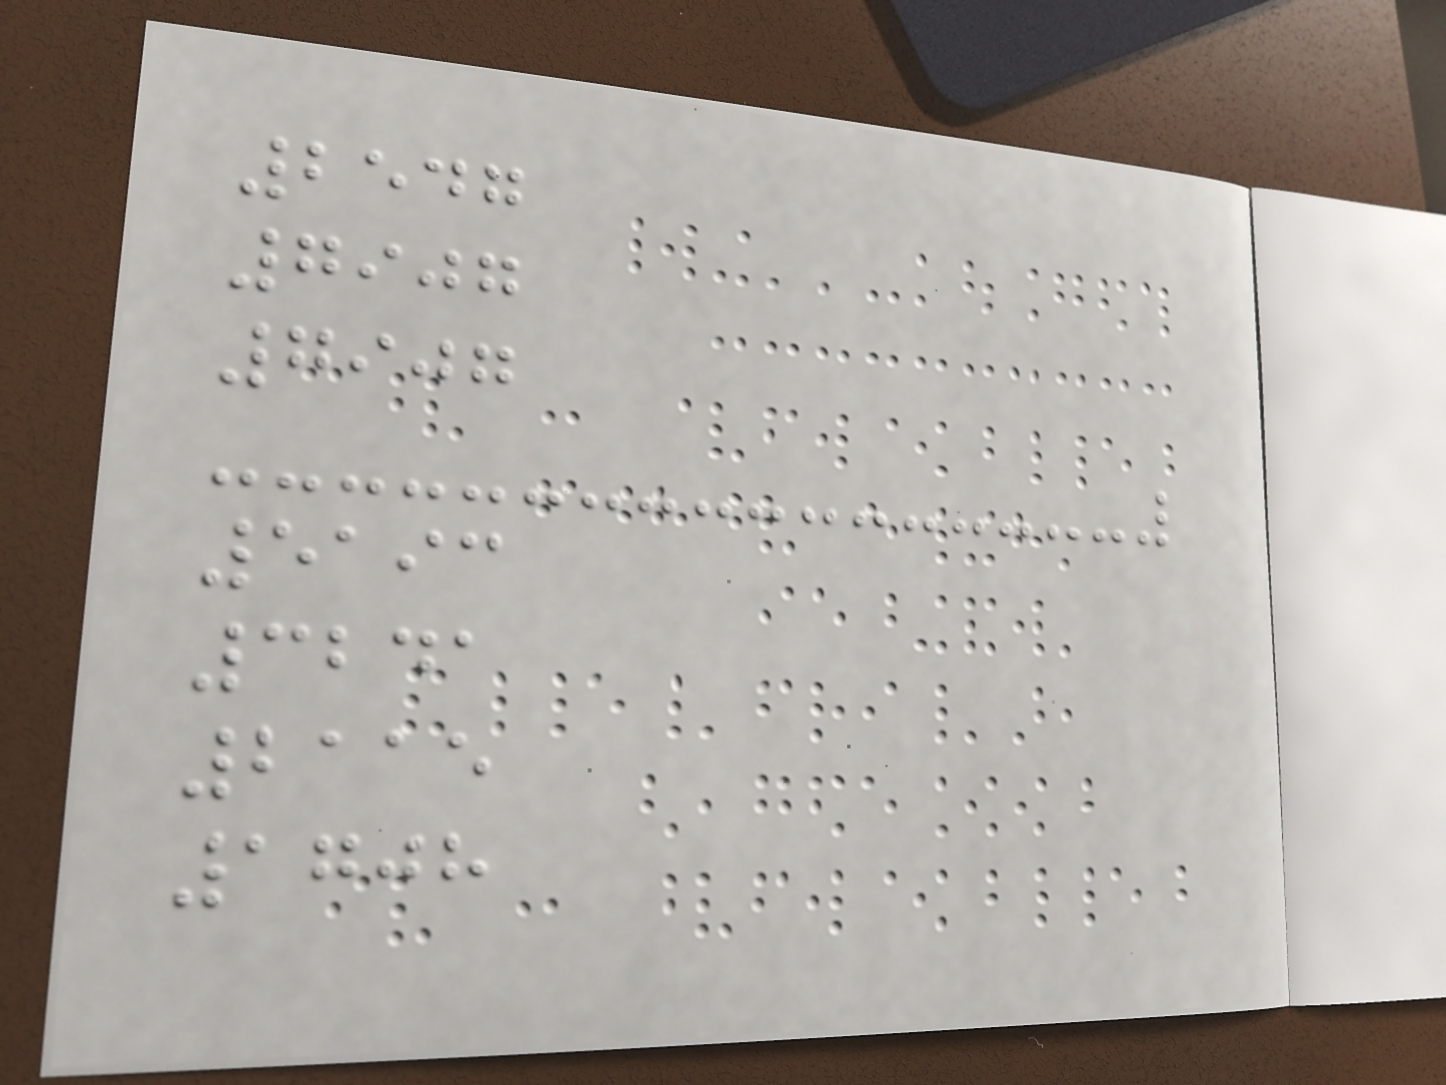2547
7907
7907
5193
3241
2115
1708
